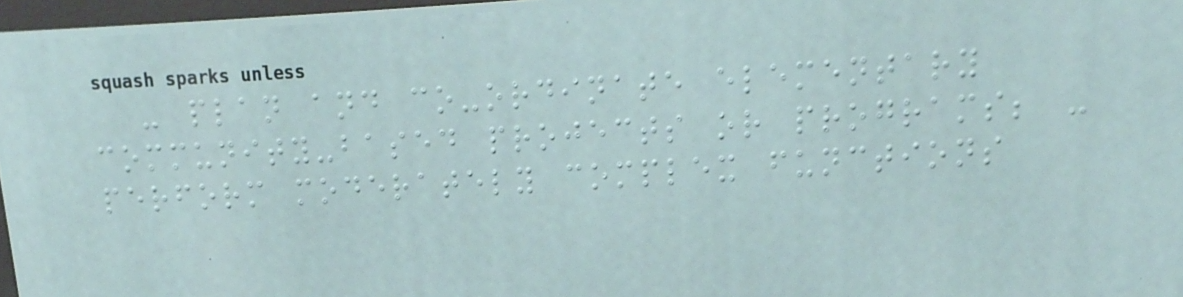- plan and co-ordinate elementary
community-based projects or programs; -
perform moderately complex functions
